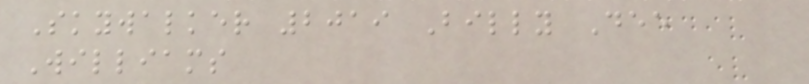Skywalker 2019 Billy Dee
Williams
